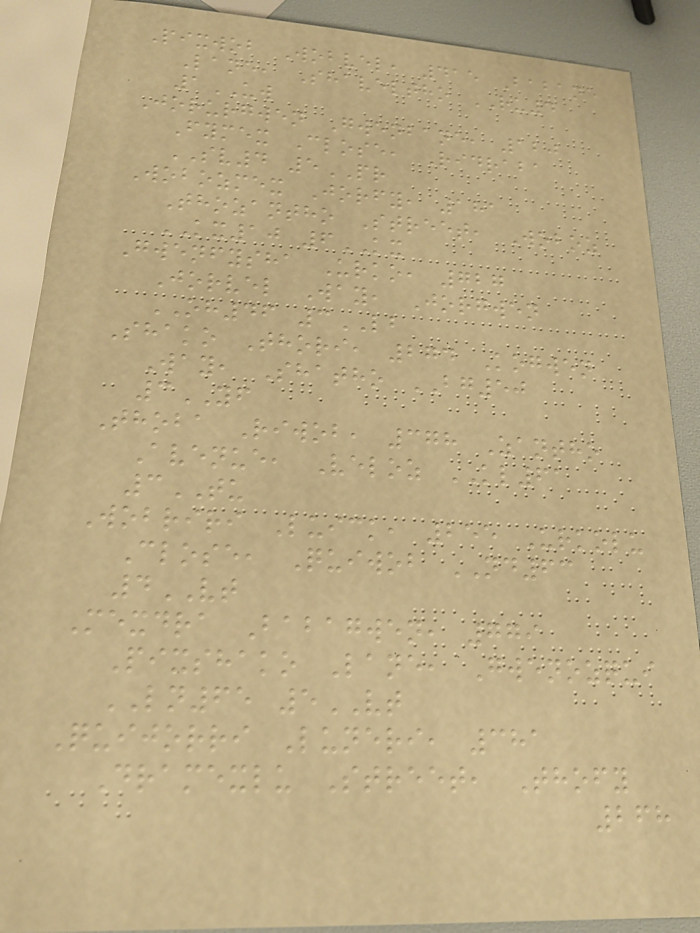Pixwob Wobvel, 415 Babane
Lane, Shaveltho RU4
1UW
Jorurgwen Gwenbane, 120
Fymex Close, Ridraba
SV4 5PR
Wobozmex Jorfy, 181
Thozantho Street, Woboz
KX10 6KX
Gwenfysha Urko, 727
Jorvel Way, Jorgwen
OH46 3LB
Shako Thori, 274 Kogwen
Way, Shatho BG50
3YF
Thoba Riwob, 378 Zantho
Avenue, Veloz KL61
3TU
Wobriri Luick, 255 Urkolu
Close, Quiwob ND63
4VT
Mexdra Babagwen, 779
Pixshako Lane, Gwenozqui
LN65 5VT
Quijorri Luneri, 381
Dramexlu Street, Thofy
268
